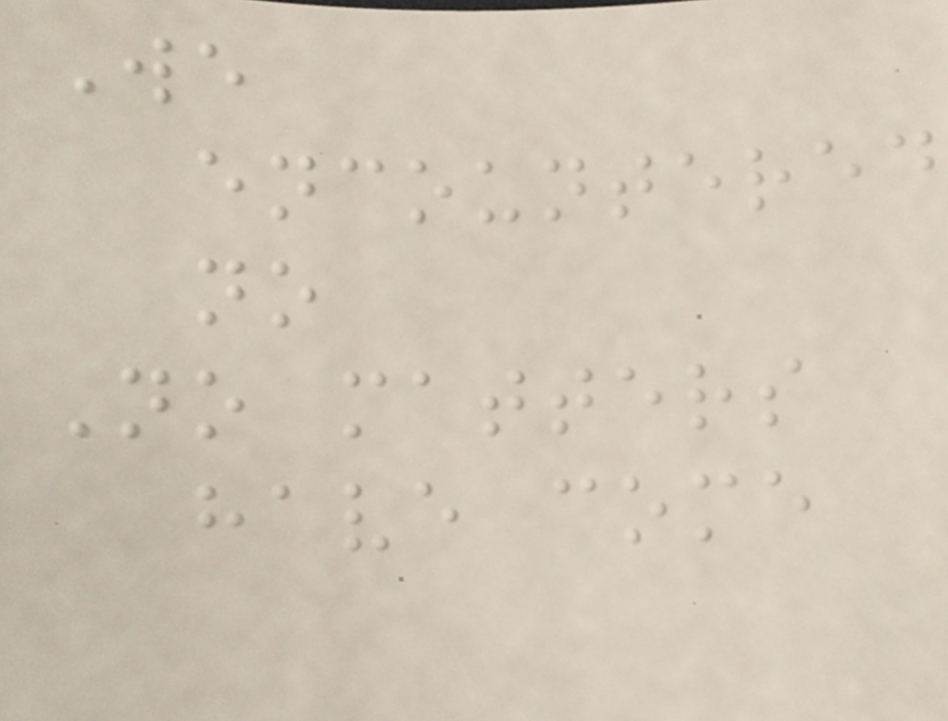We
encountered
no
No matters
have come
